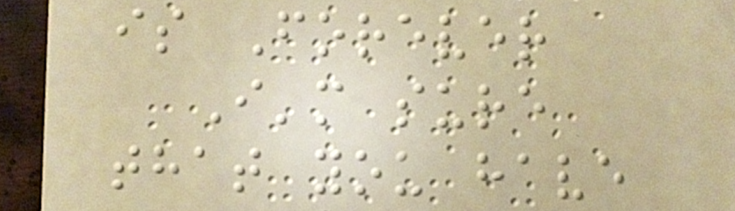is Forever
I'm sure
that you have
